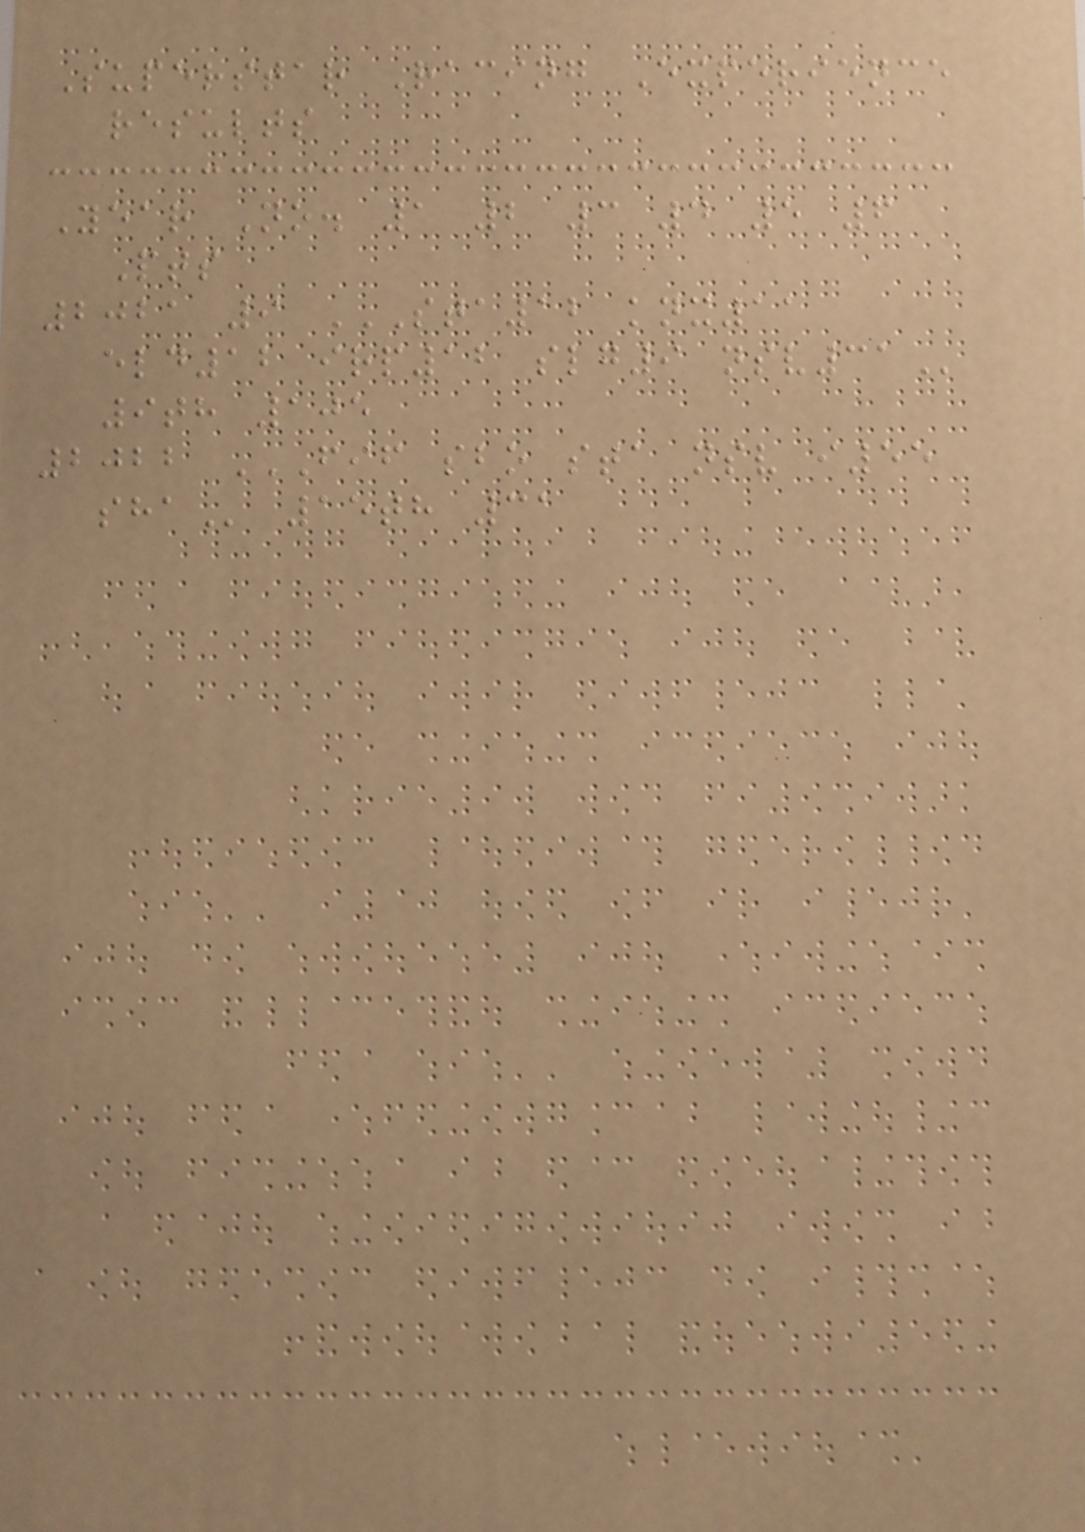Superstar Racing Experience
results
Year No. 1 2 3 4 5 6
Pts
2021 9 STA12 KNX11
ELD12 IRP12 SLG9 NSV31
9th 105
2022 FIF SBO STA NSV I55
SHA 15th 31
